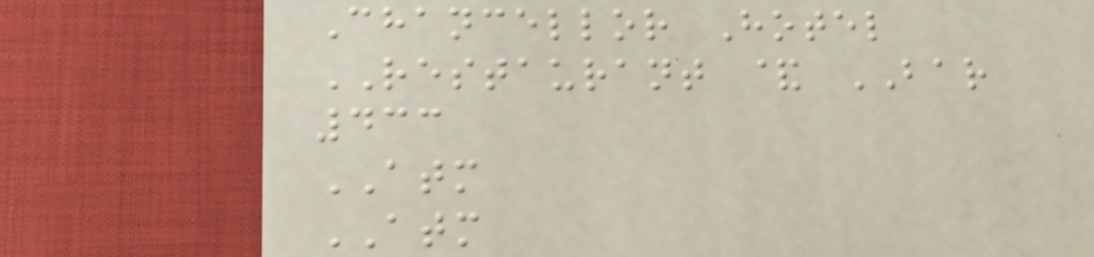Chancellor Hotel
RESTAURANT & BAR
433
ATM
ATM
